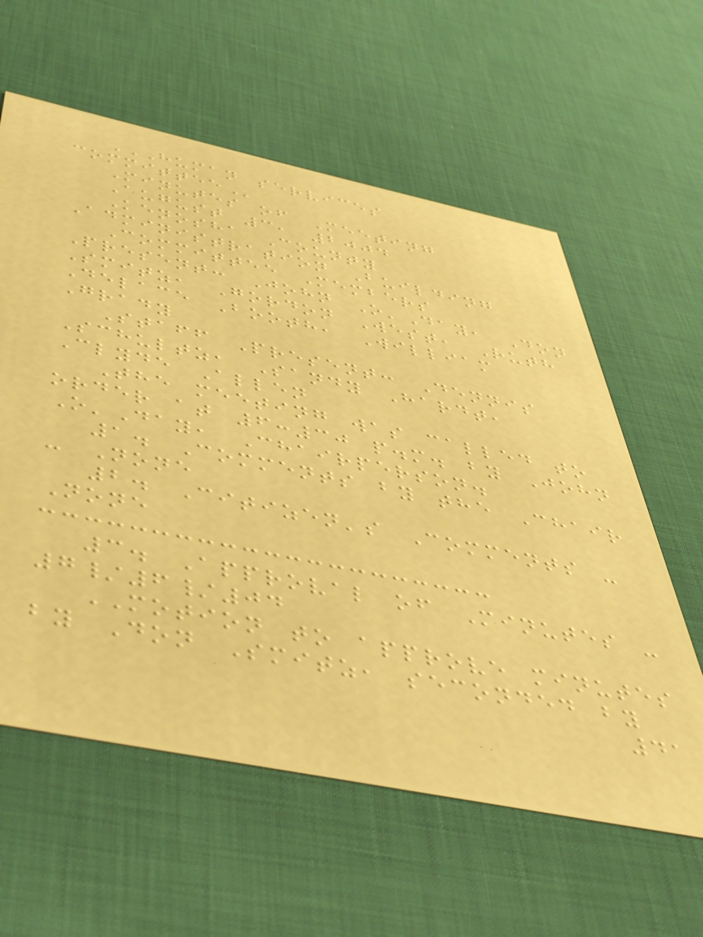HUMAN SERVICES
COMMITTEE
Minutes of Meeting
August 3, 2004
Kenosha County
Administration Building
Committee Members
Present: John O'Day, Don
Smitz, Gordon West, Ruth
Delace Booth, William
Grady
Staff Present: Dennis
Schultz, Sandy Hardt,
Clyde Allen
The meeting was called to
order at 6:30 p.m. by John
O'Day, Chairperson.
1. Comments by the Chair
- None
2. Citizen's Comments -
None
3. Approval of Minutes -
7/6/04
MOTION to approve minutes
by Don Smitz, seconded by
41
